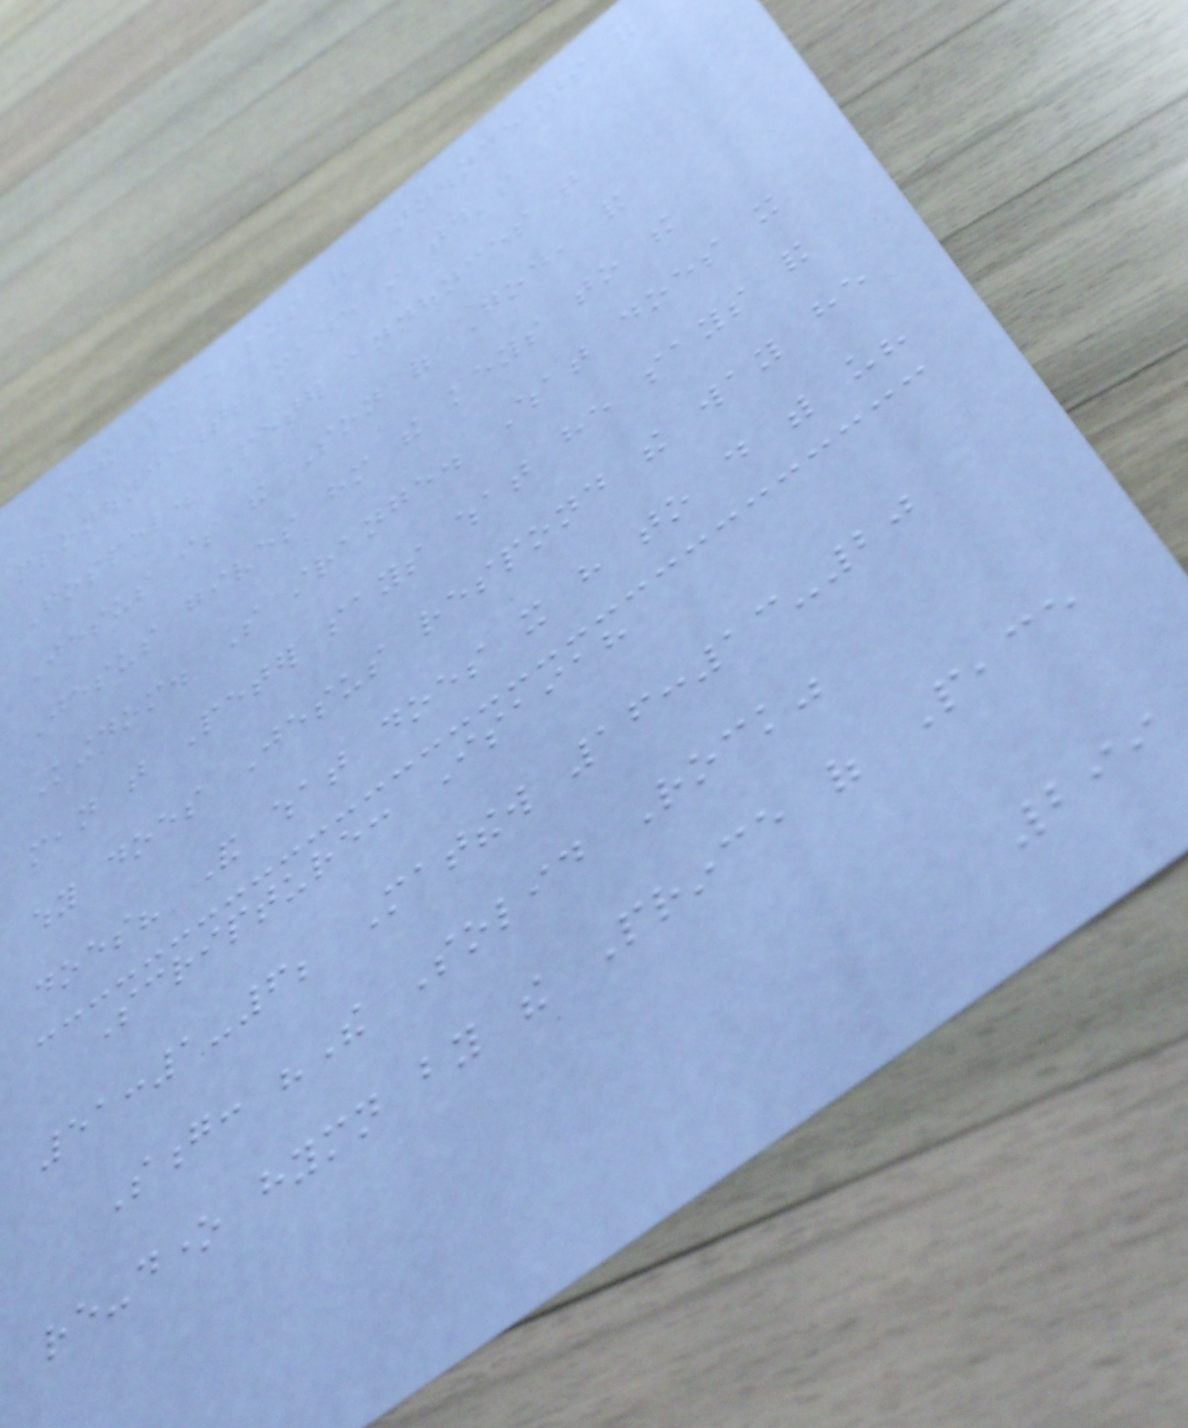There are a lot of announcements and
pronouncements made in today's
Gospel. Peter announces that
Jesus is the Son of God, and
Jesus gives him the keys to the
Kingdom. So strange. What does it
mean that Peter says what he says and
why does Jesus respond the way he
does? And what does it have to do with us?
Scripture: Isaiah
51:1-6; Matthew 16:13-20
Song: "The Solid Rock"
re-done hymn by the Prince of Peace
299
